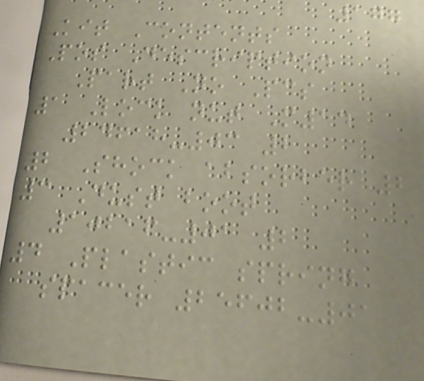177
Kit Contents
Pos Description
Part No Pcs
1 Lock nut M14
24618-03 2
2 Shock absorber 2
3 Dust boot
10216-01 2
4 Plastic spring
spacer 25602-01
